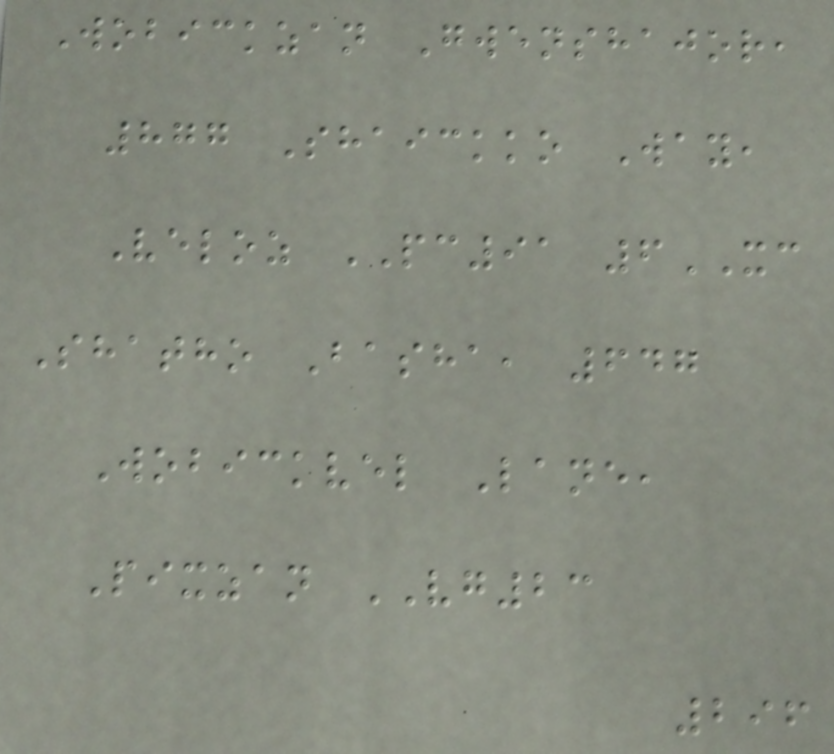Wobickzan Gwenshajor,
877 Shaickko Way,
Veloz PC91 6XC
Shatho Basha, 647
Wobickvel Lane,
Pixzan VG23
296
